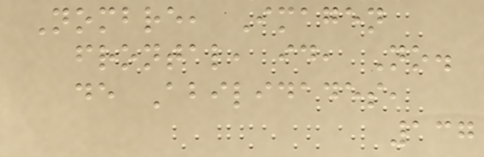Nombre, Imagen
frontal, id, No.
de Abilidades,
137
